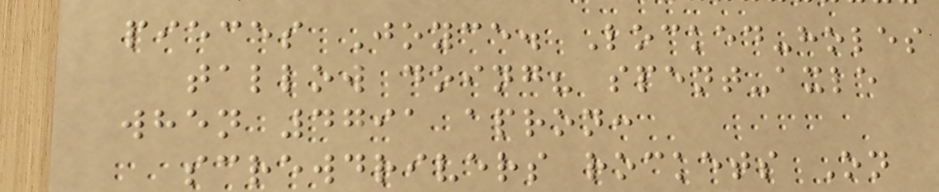pieces Joyce. Locked-holes
tallow doing? spent-axle
when 4791 apron:
screwdrivers rockets On
